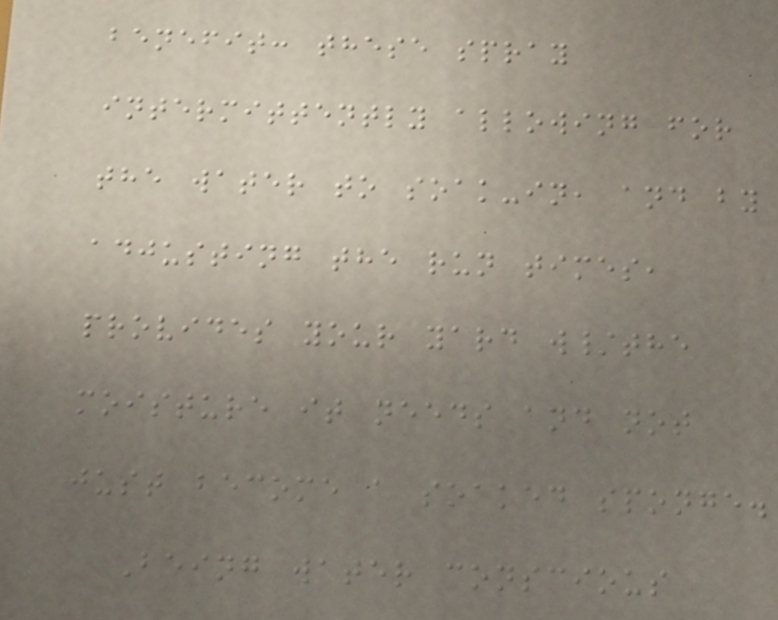benefit: these spray
intermittently allowing for
the water to soak-in, and by
adjusting the run times,
provides your yard w/the
moisture it needs and not
just become a soaked sponge.
Being water conscious
